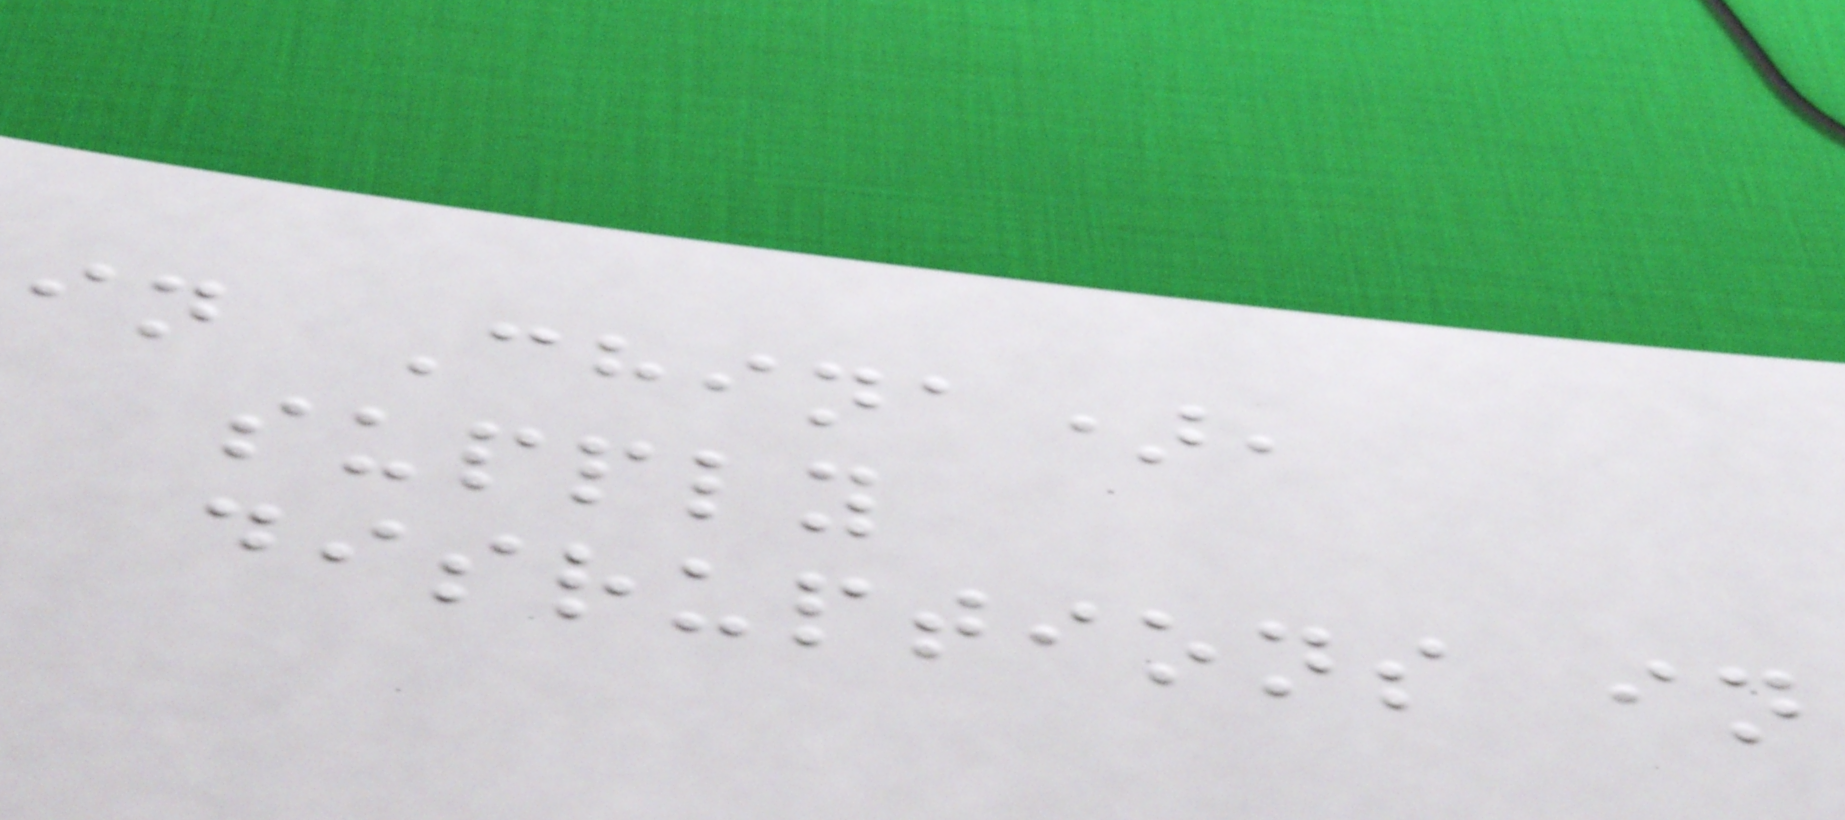in China),
supply
disruptions in
